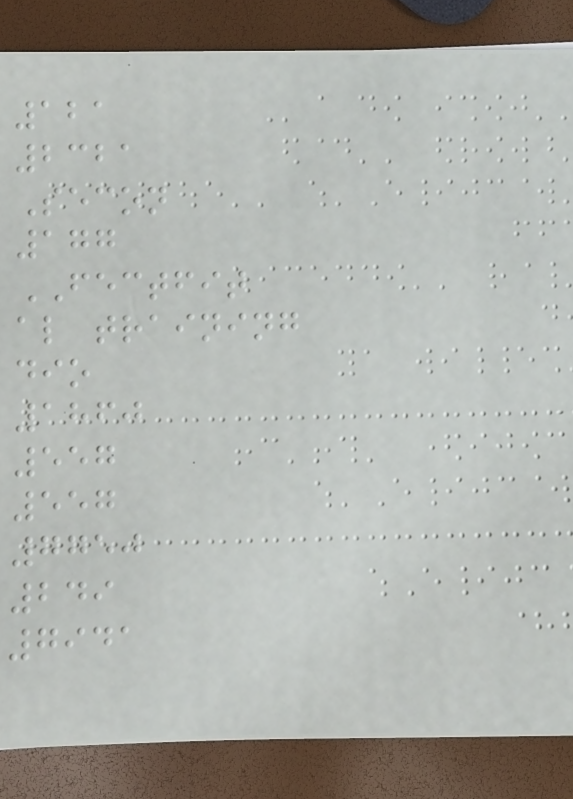121
2321
Secon
177
FECTFIT
al training
dio
1860
557
557
7750
249
7941
